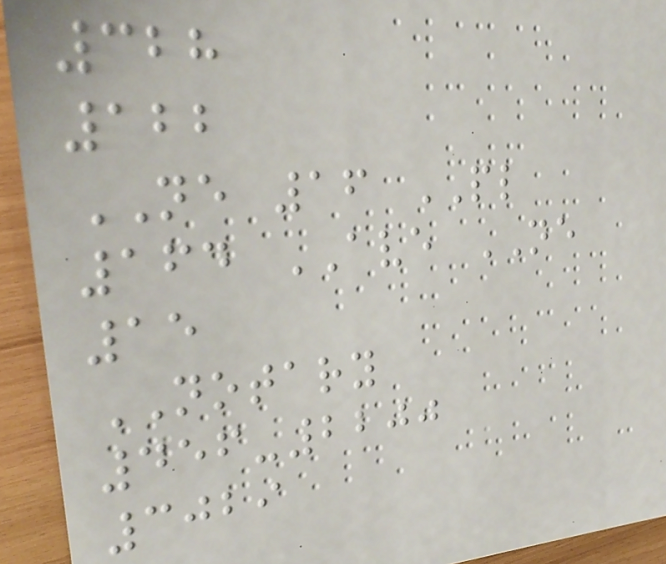328
122
NE 16 PL
164 AVE NE
15
NOTARY
456-2200
3029
